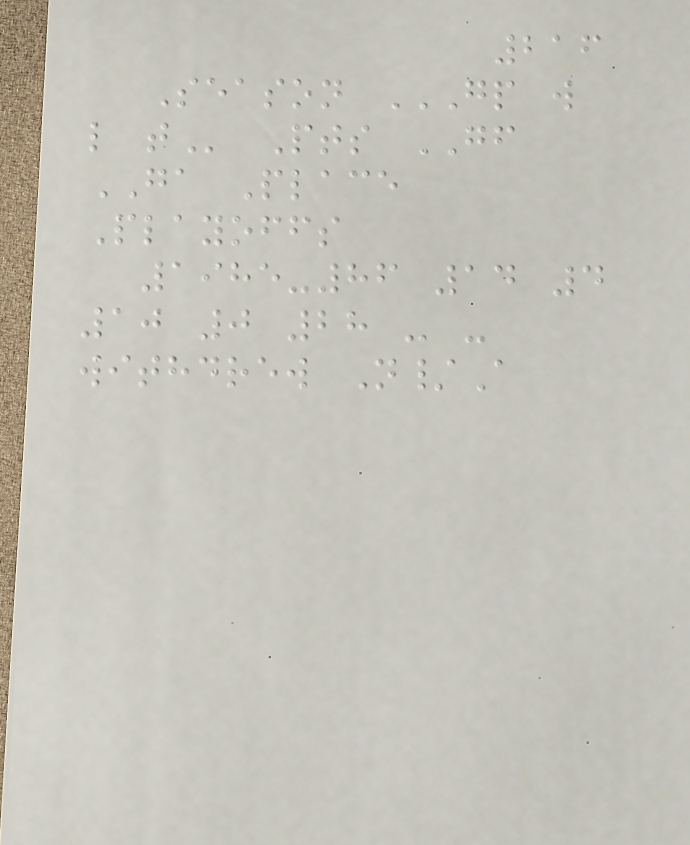216
Season GP W
L T Pts GF
GA Place
Playoffs
1985-86 14 4
10 0 28 - -
withdrew N/A
